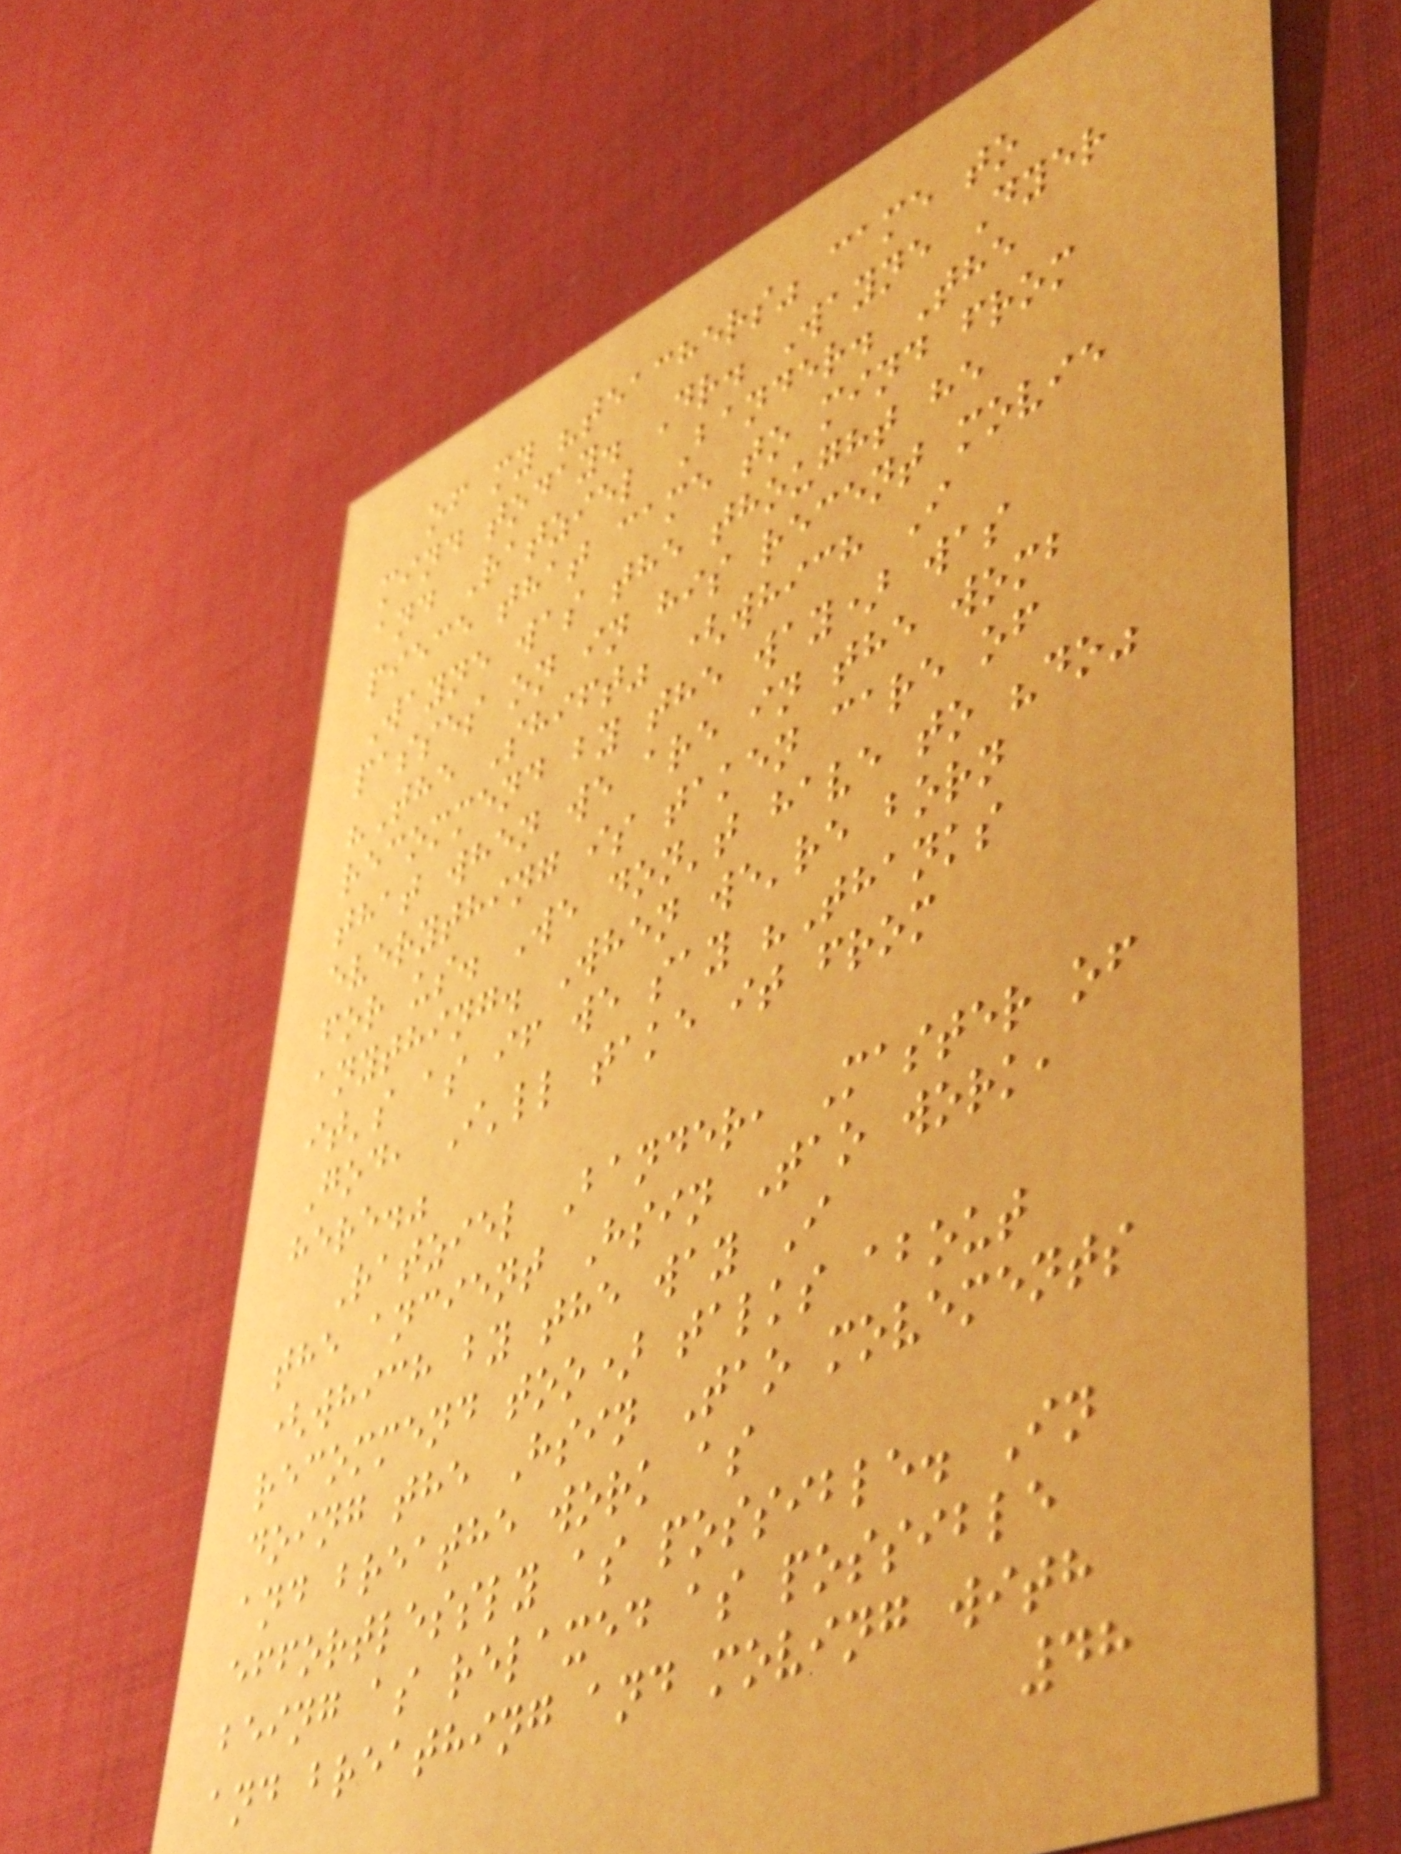of my "teachers" came to
mind today. Dr. Wayne Dyer
and Ratziel Bander. The
piece that came to mind from
Wayne was the thought he
passes on in his recent movie
"The Shift" (which I
recommend by the way) was
that when we are in the womb
everything is taken care of
for us. We don't have to "do"
anything. When we're born
it's as if we say "Thanks
God, I'll take it from
here."
Ratziel Bander, Master of
the ancient Hsin Tao work,
(which by the way I
recommend too) talks about
doing the Hsin Tao movements
and breathe work as
effortlessly as possible. In
being as relaxed as possible
and breathing and moving with
48
